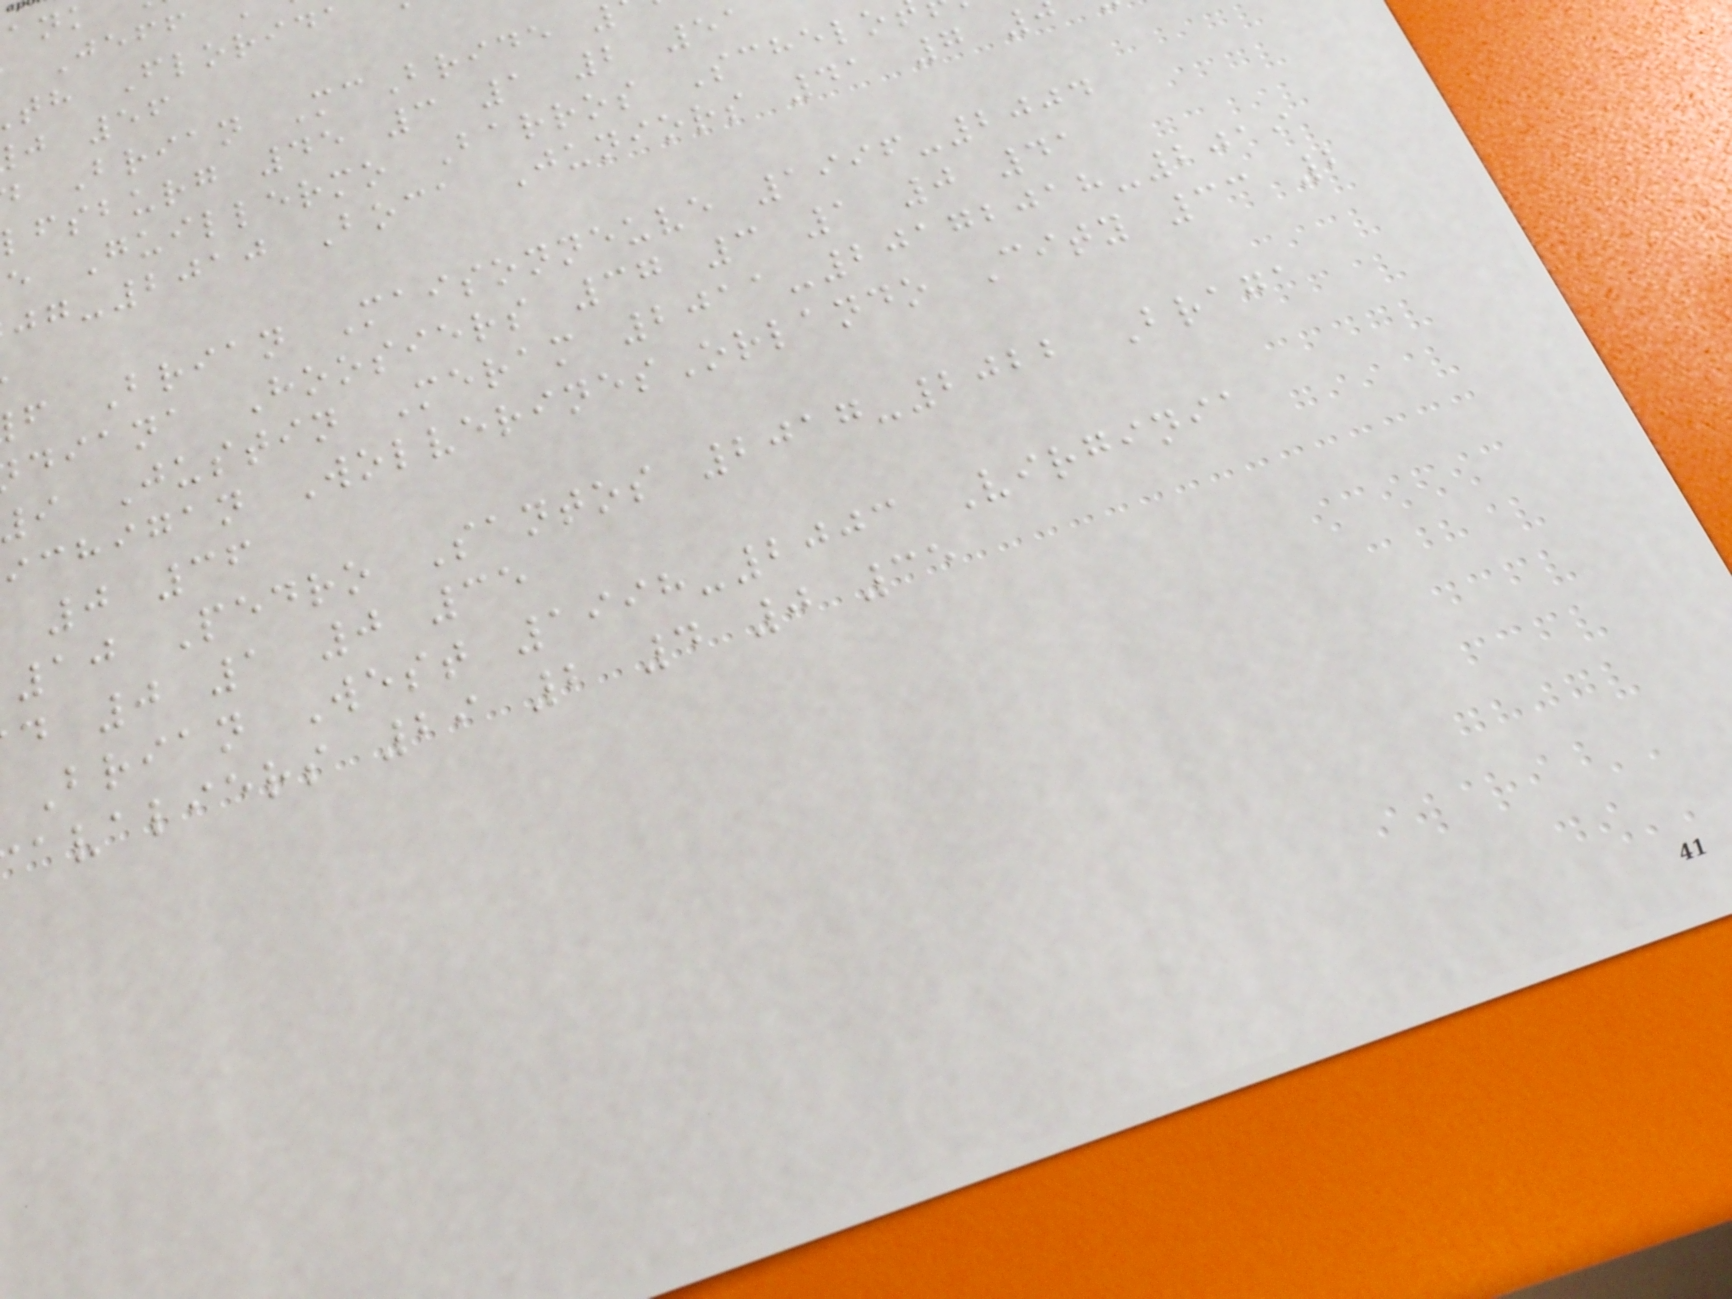th Florida
j 56
Brian McBride
lfsburg 45 3 1 2 51
e Guillermo Barros Schelo
-2010 Boca Juniors 41 7
f Brian Maisonneuve 1996-2004
diana Hoosiers 37 3 1 0 41
i Justin Meram 2011-20172018-2019
ichigan WolverinesOrlando City 33 2
0 36
10 Pedro Santos 2017-2022 Braga
d 0 1 0 35
Brian West 1998-2003 Virginia
avaliers 29 2 4 0 35
